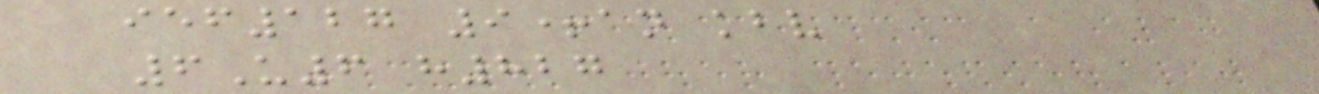ief127 9+an kbv
6U6 h827
